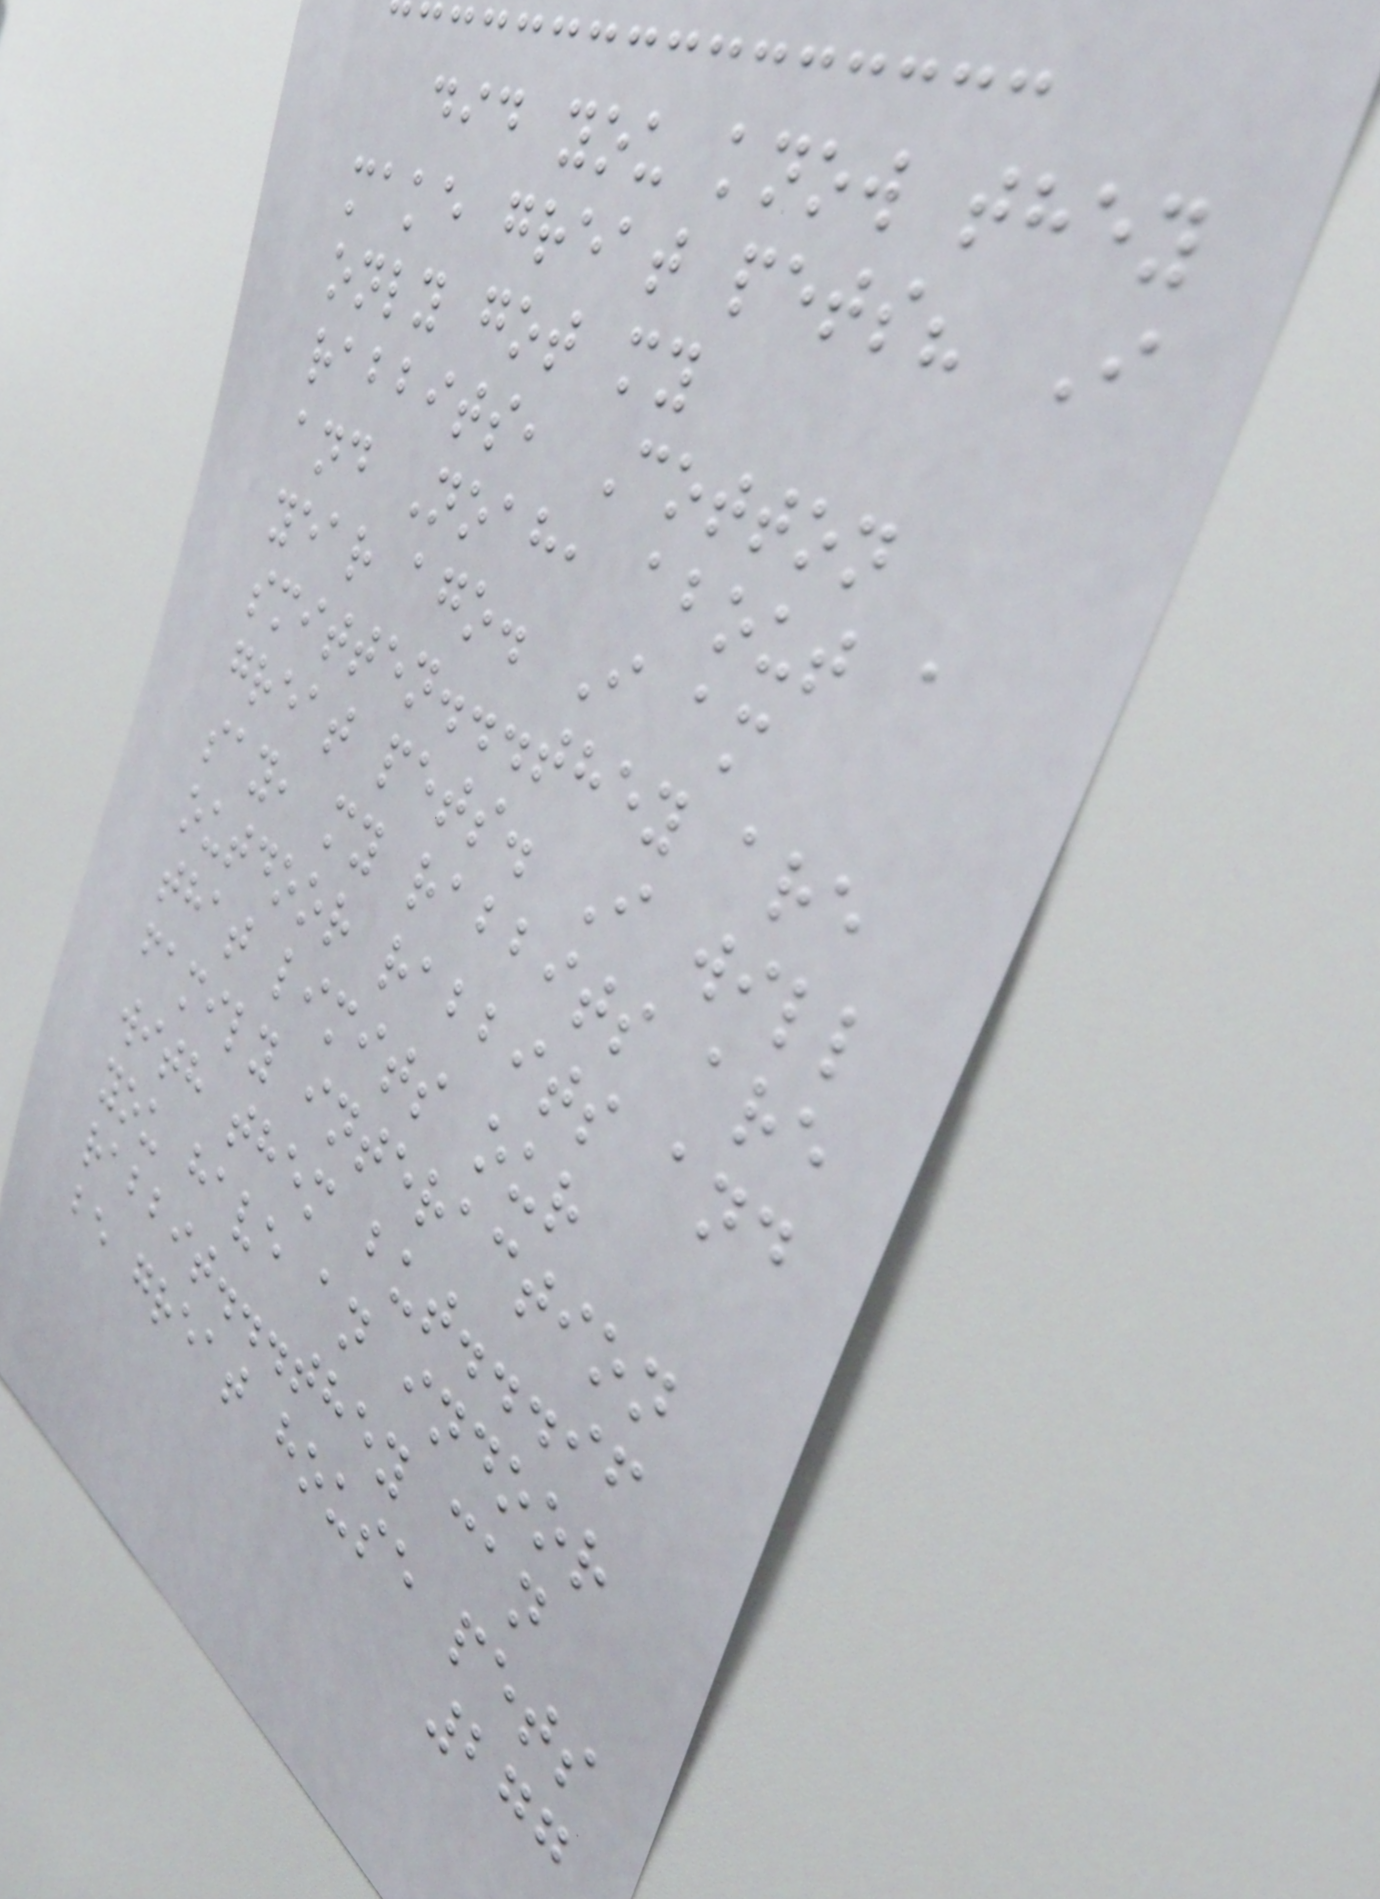did you know they
make great pets? I
only got my
rabbits, Cotton
and Noah, about a
year ago. I am
smitten...they are
great pets. I will
say, my rabbits are
outdoor rabbits and
that limits our
family interaction
with them but...if
you have an indoor
rabbit...they can
be great house pets
277
